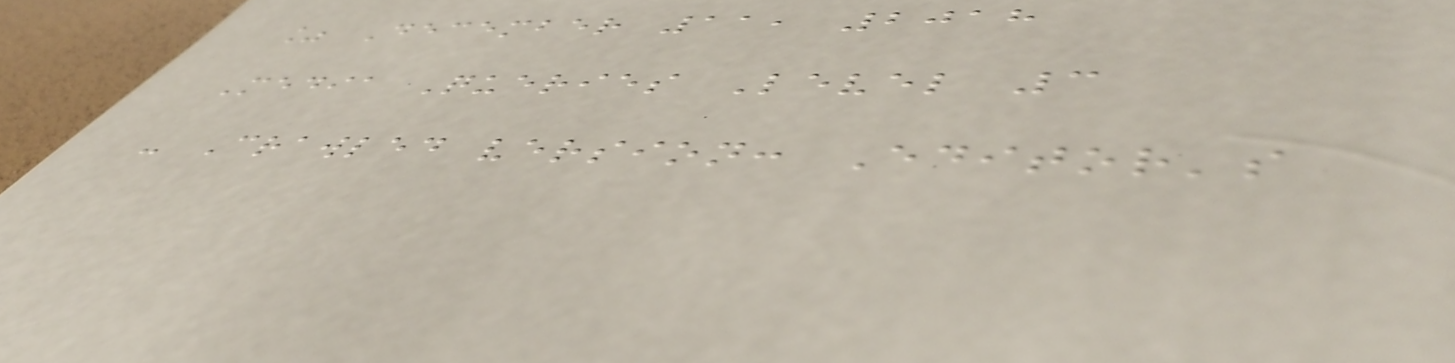% December 11, 2018
Media Queries Level 3
- Crawled version: Editor's
